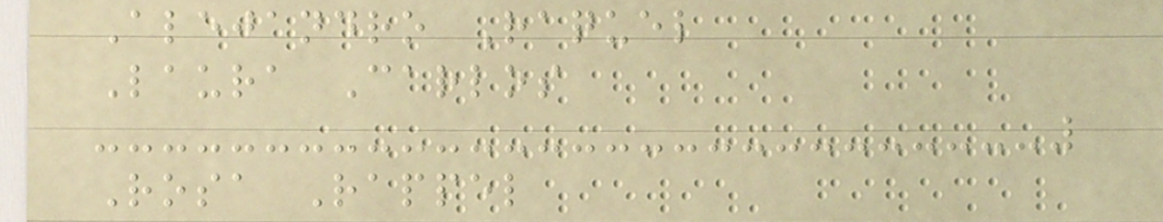Alejandro Raquel
Laura Carlos
Rosa Rappel
